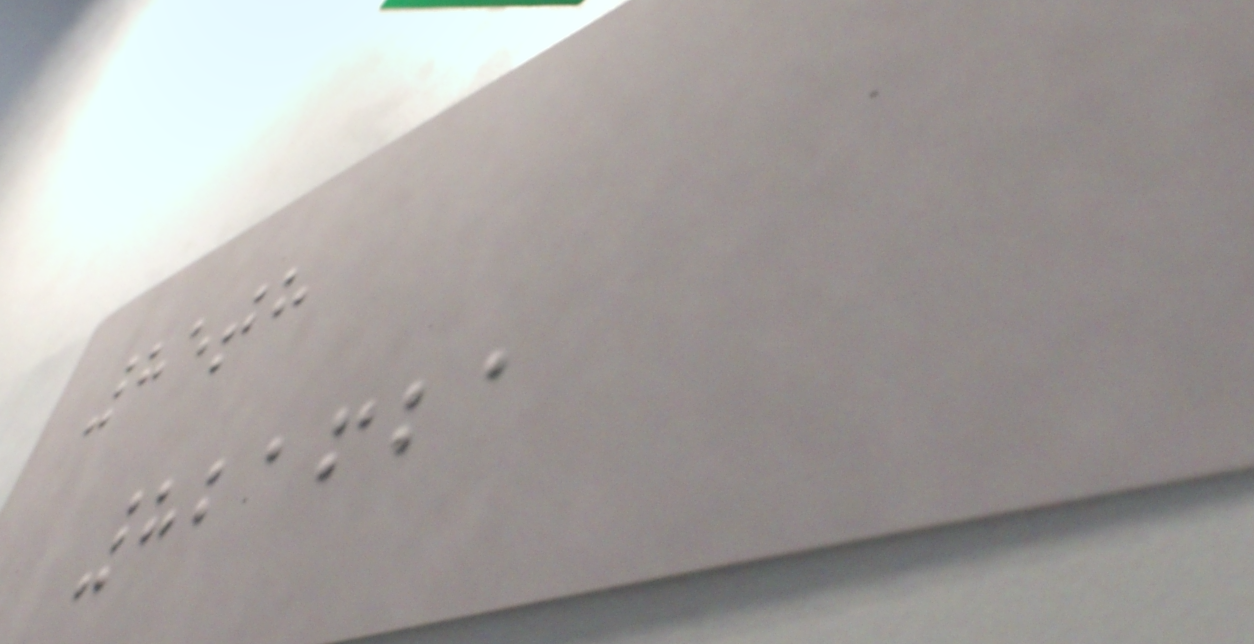85th
821621
